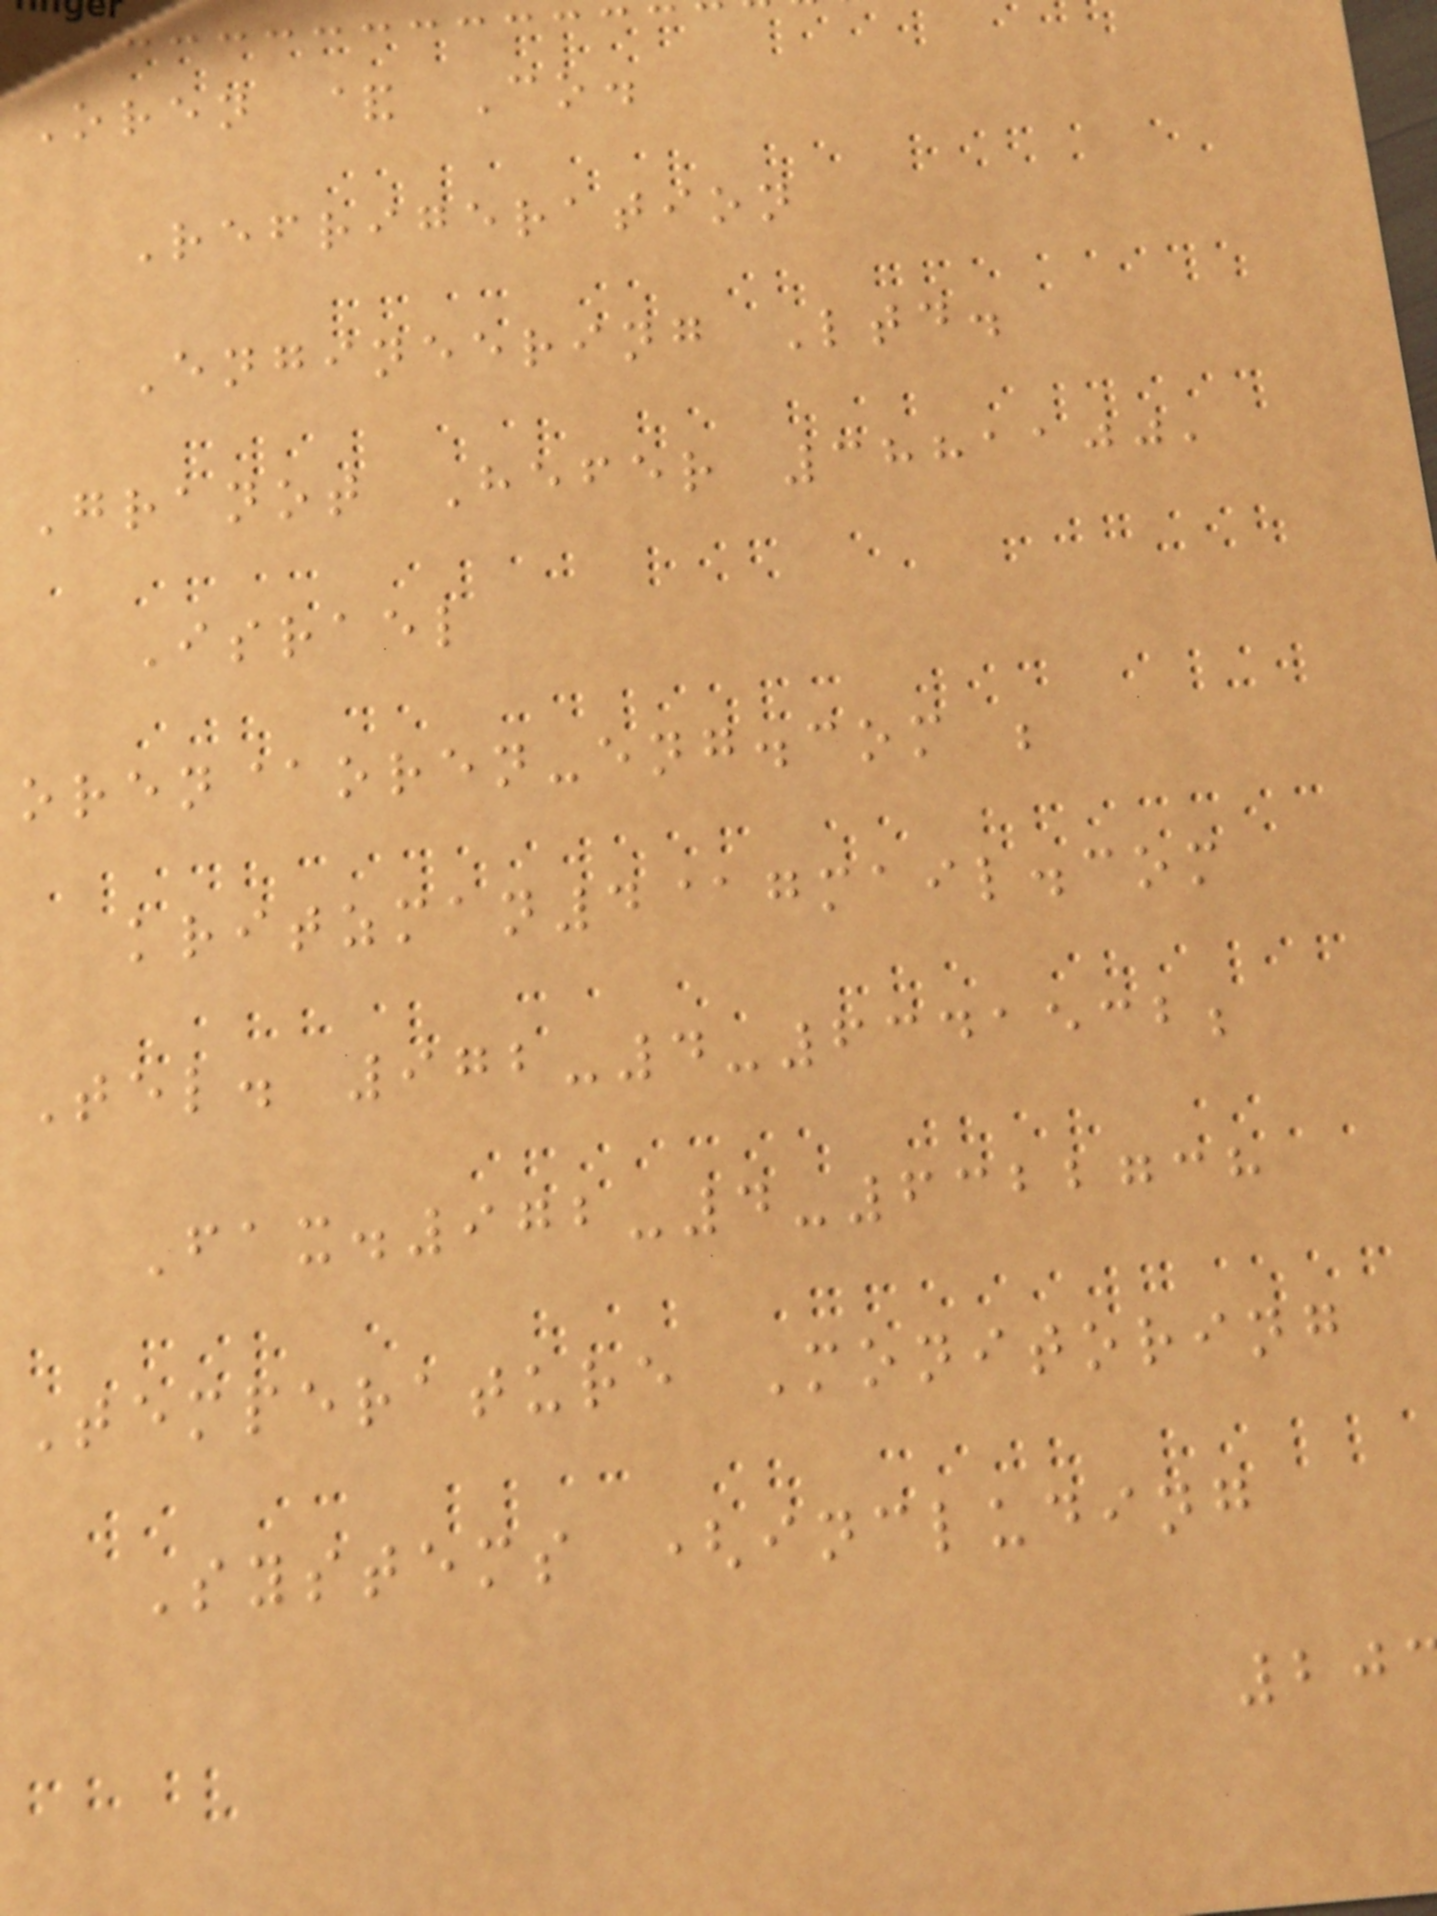Oren & Co.
Refrigeration
Engineering Ltd.
Granot Hefer 3881100,
Israel
oren@oren-eng.com ;
kritzman4@gmail.com
Tel. 972-4-6341532;
Fax.972-4-6322738
Temperature Monitoring
Systems (including
